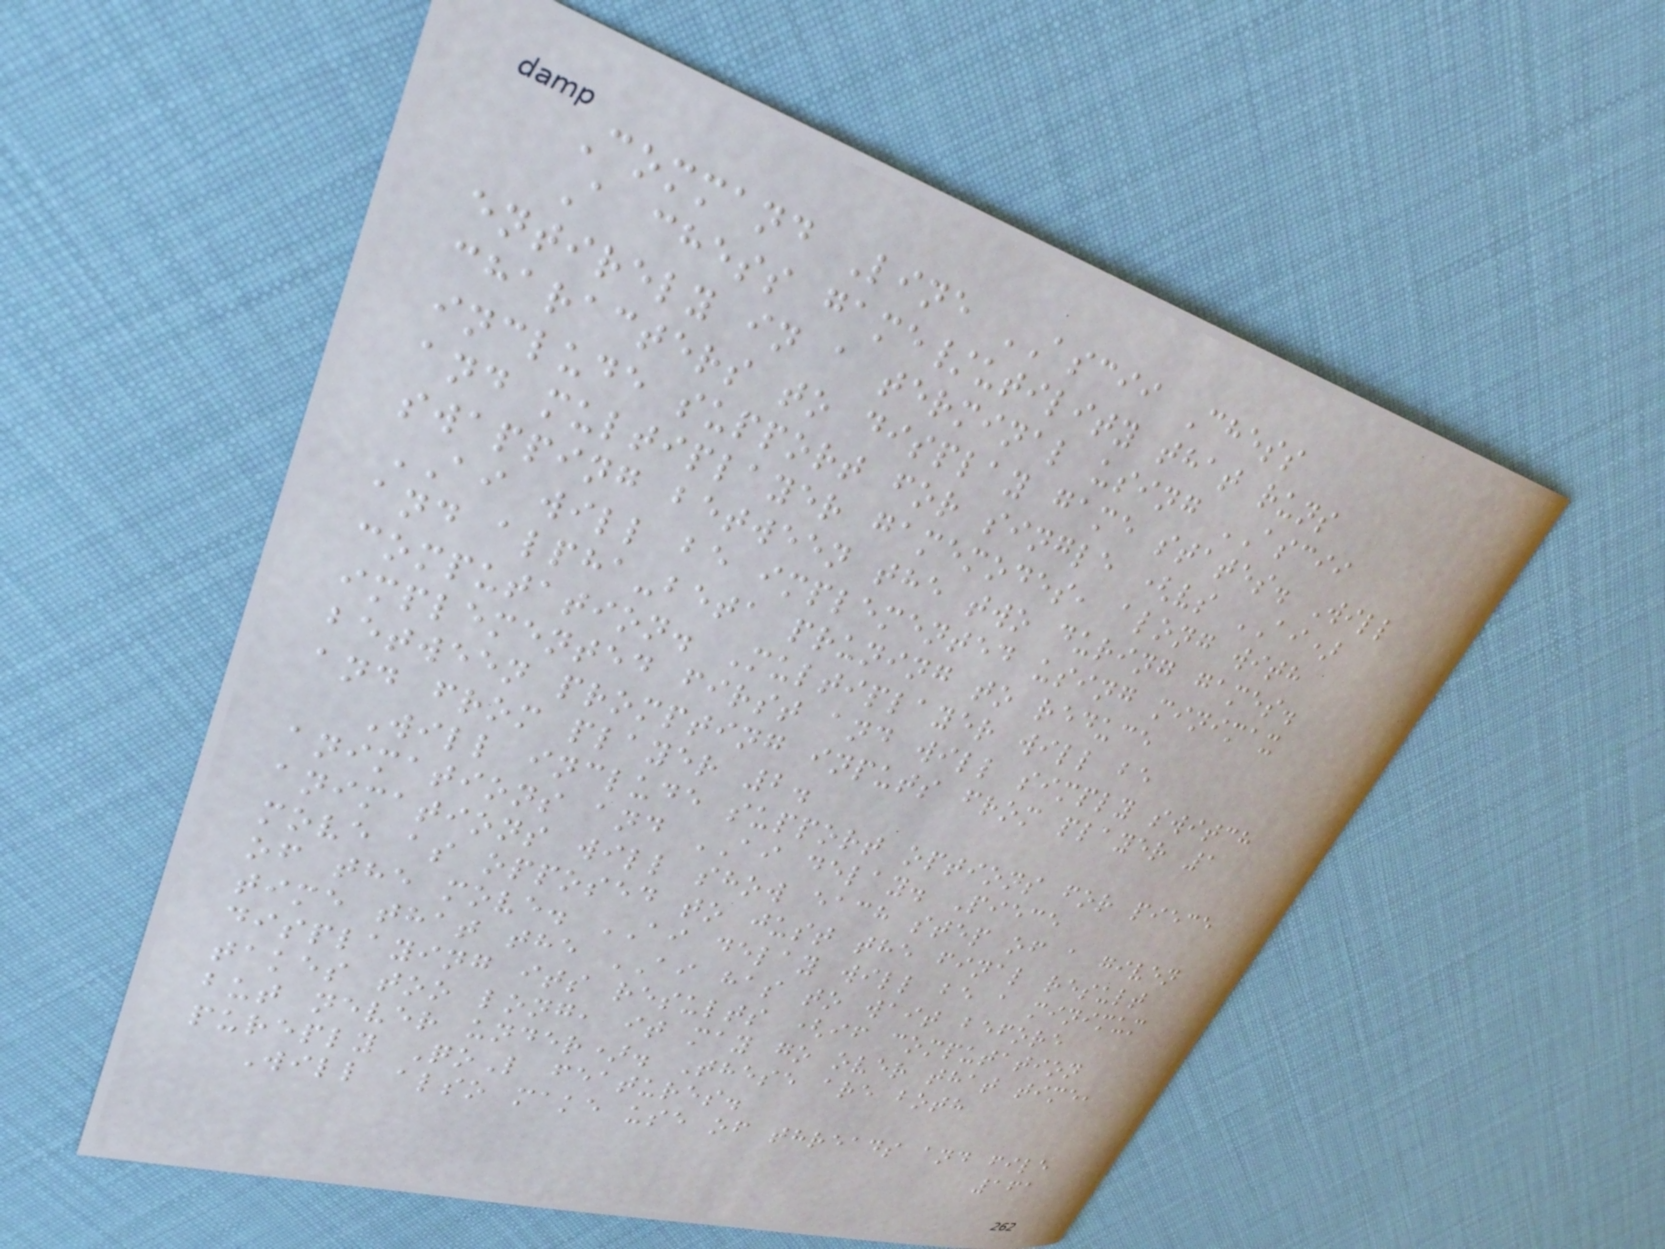Command Line ASCII Chess
A chess game/utility that runs
entirely in a terminal using ASCII
characters to display game states. Will
include support for single (vs AI)
and multiplayer gamemodes, along with
swapping between the two during games.
AI will be implemented using minimax
and alpha-beta pruning to reduce
computation. Multiplayer will be
implemented first and will simply switch
between prompting inputs from player 1
and from player 2.
Will include support options for piece
animations and AI delay. Piece
animations will show each step of a given
move as opposed to just the final result
of the move. AI delay will be a minimum
time that the AI has to wait before
displaying its results (if computation
takes too long, it may go over that time,
but never under). These are both
pureply QoL features.
Will also make use of threads and file
161
